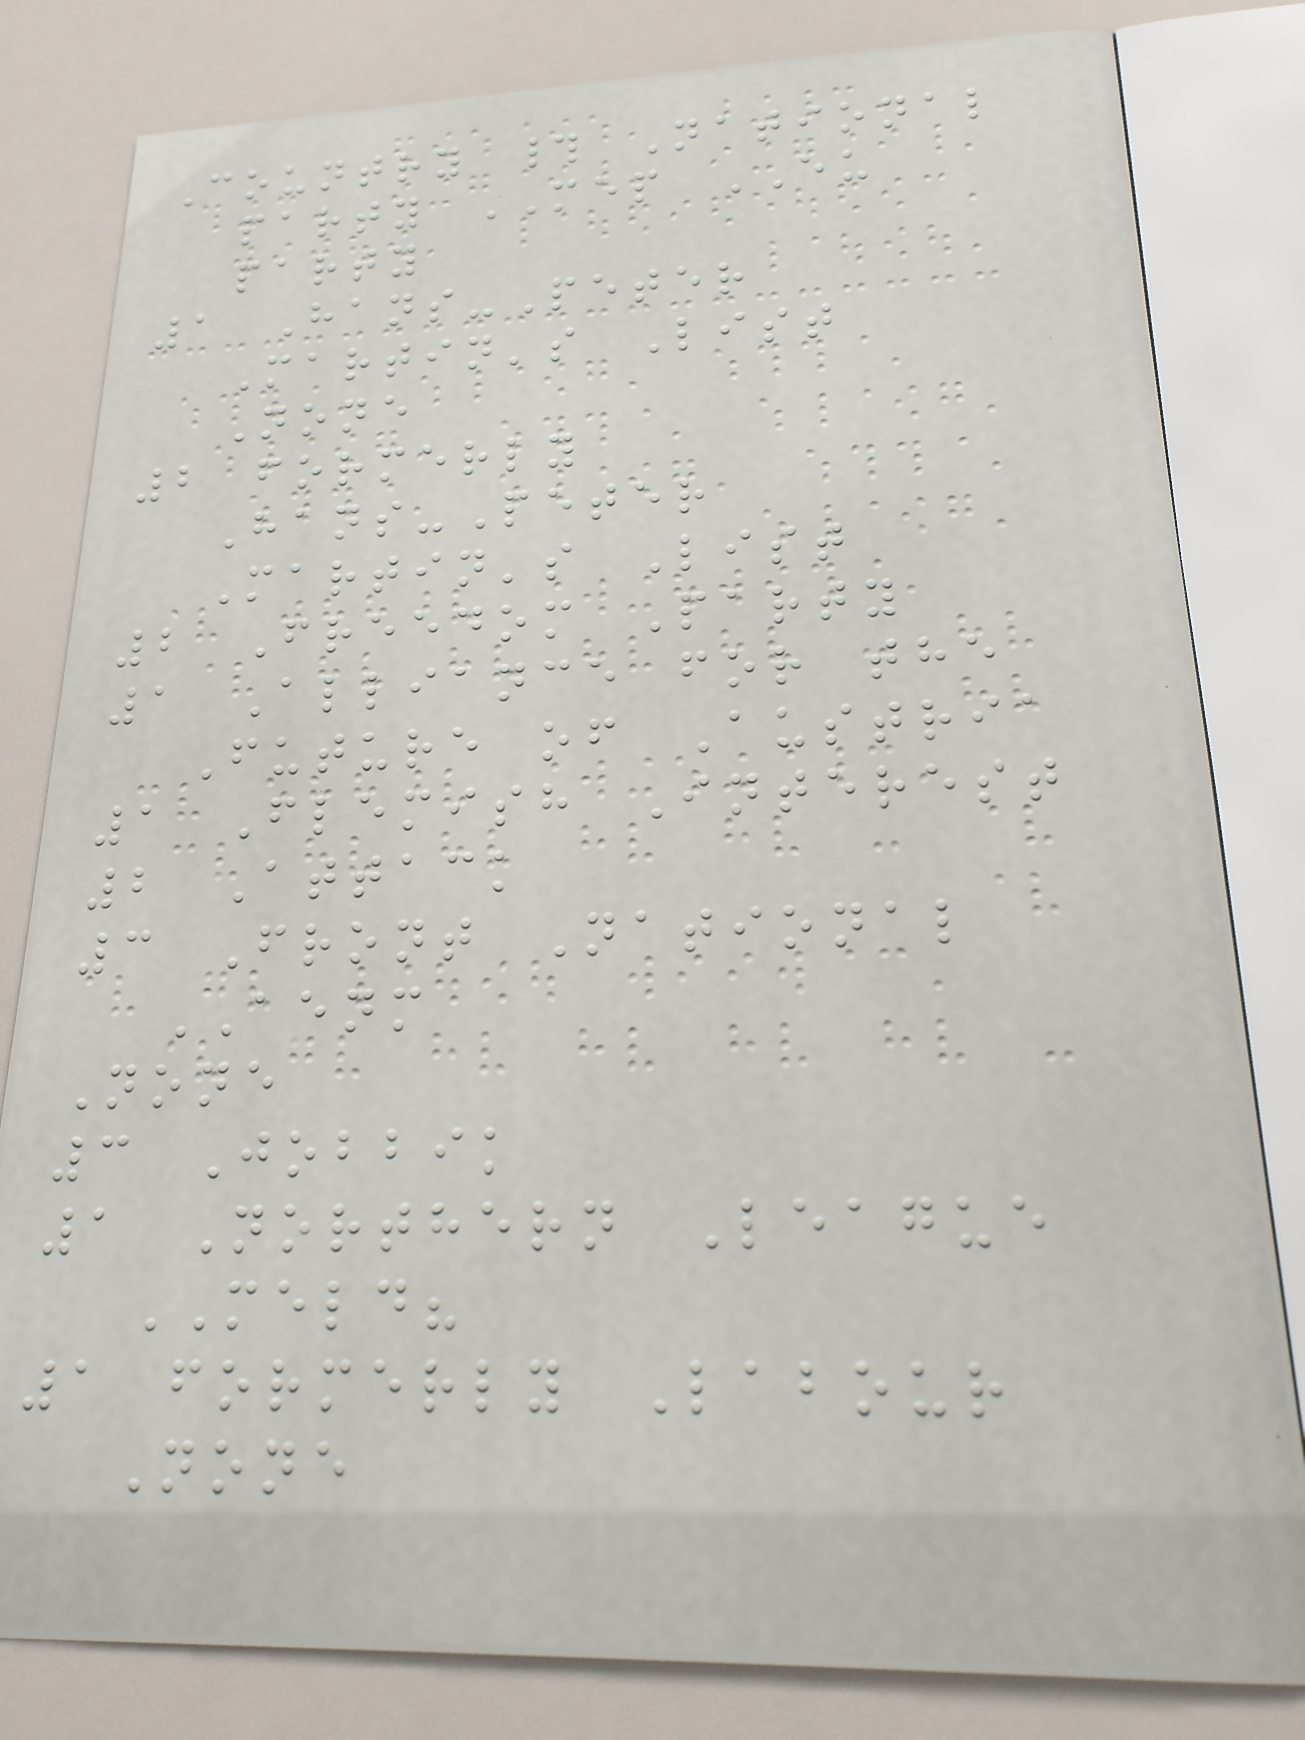Country # National
party MEP EU
party
1 Hans-Peter
Martin's List
None
2 formerly
Hans-Peter
Martin's List
2 Freedom Party
1 Alliance for the
Future of Austria
1 Flemish Interest
2 Attack
3 Front National
AENM
None
3 Jobbik
1 Northern League
MELD?
1 formerly Labour
None
